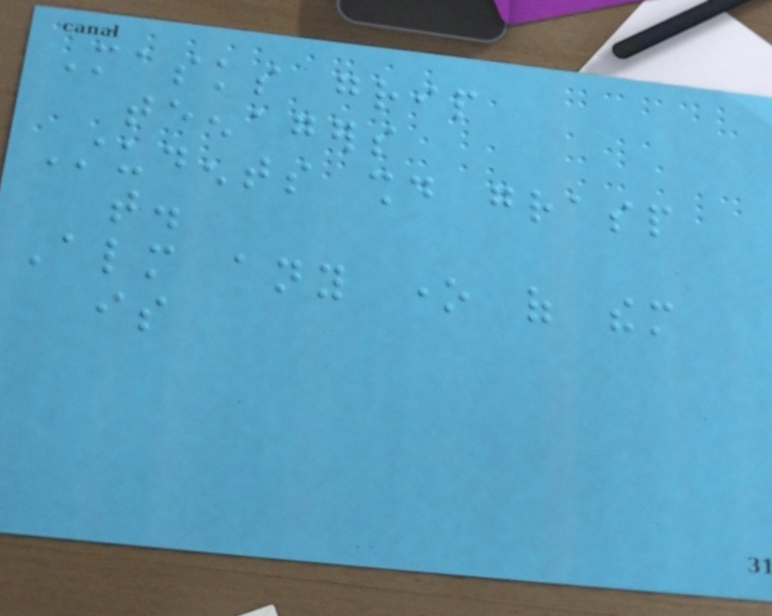Masks grip
teenagers
Students should grasp
that.
Almost any one of them
is
